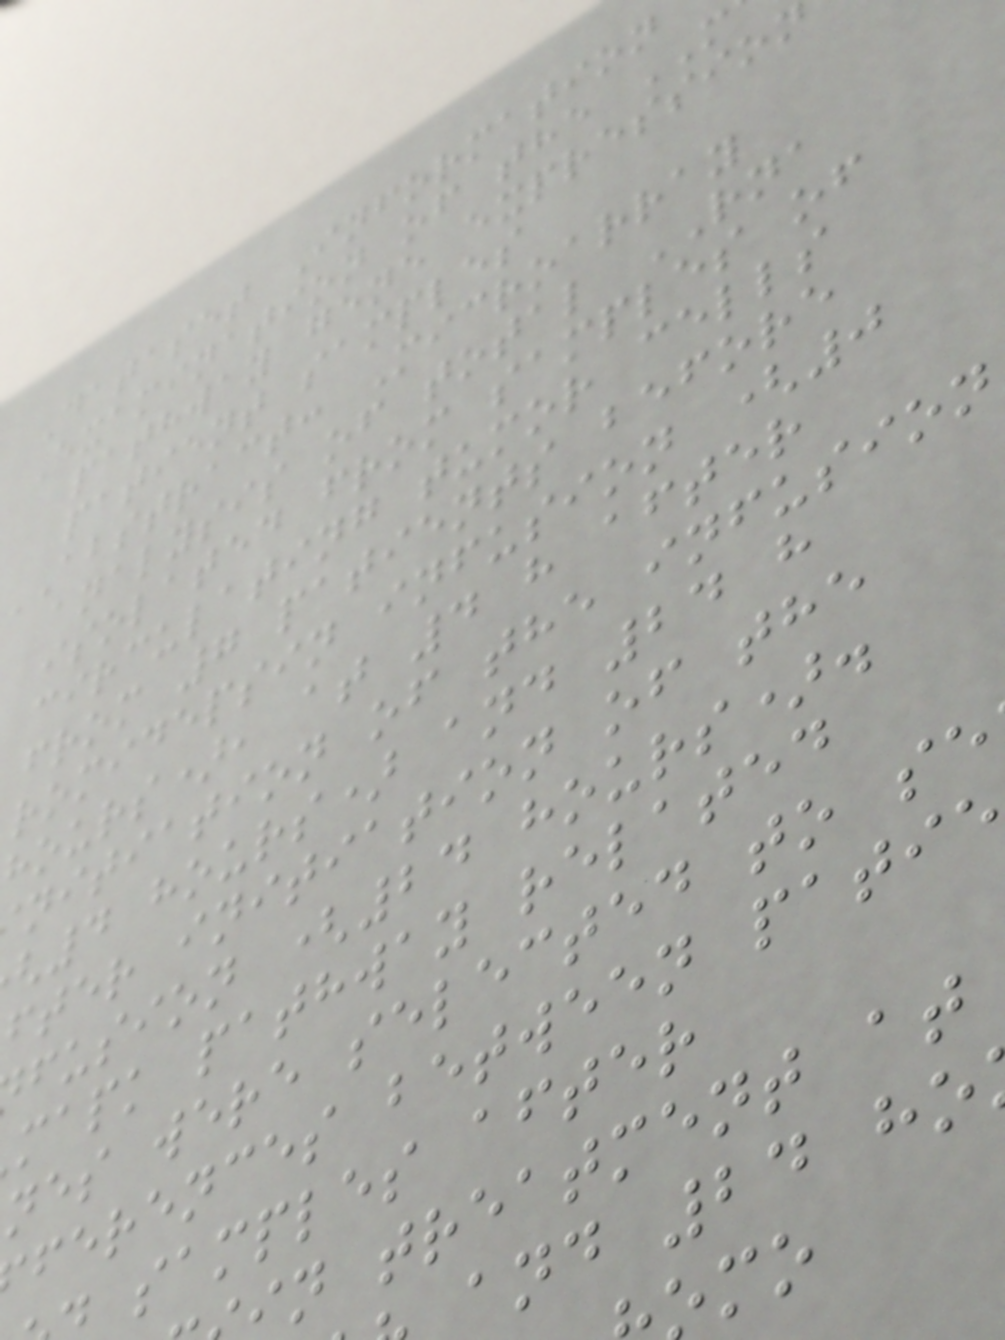Dataset Information
Examination of the
pathway gene expressio
patient samples
abstract: Microarray
analysis of total RNA
isolated from samples of
circulating tumor cells
from 7 patients before
romidepsin infusion (0
hours), at 4 h after
nitiation of the infusion
4 hours) and 24 h
fter initiation of the
fusion (24 hours).
mapk pathway related
nes were selected to se
ferences between patie
samples after
n treatment at
and 24 ho
